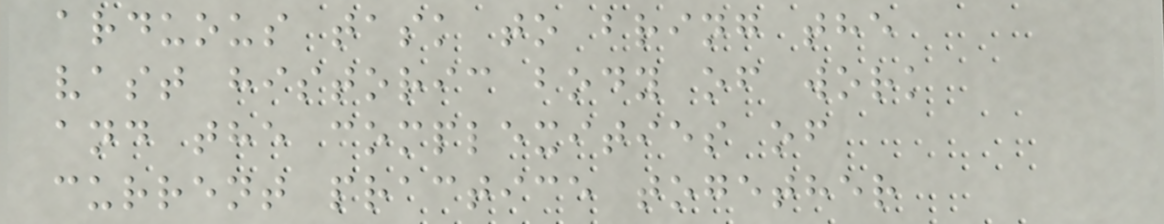arduous task to bring the
vast historic body of work
and the complexities of
current practice together
